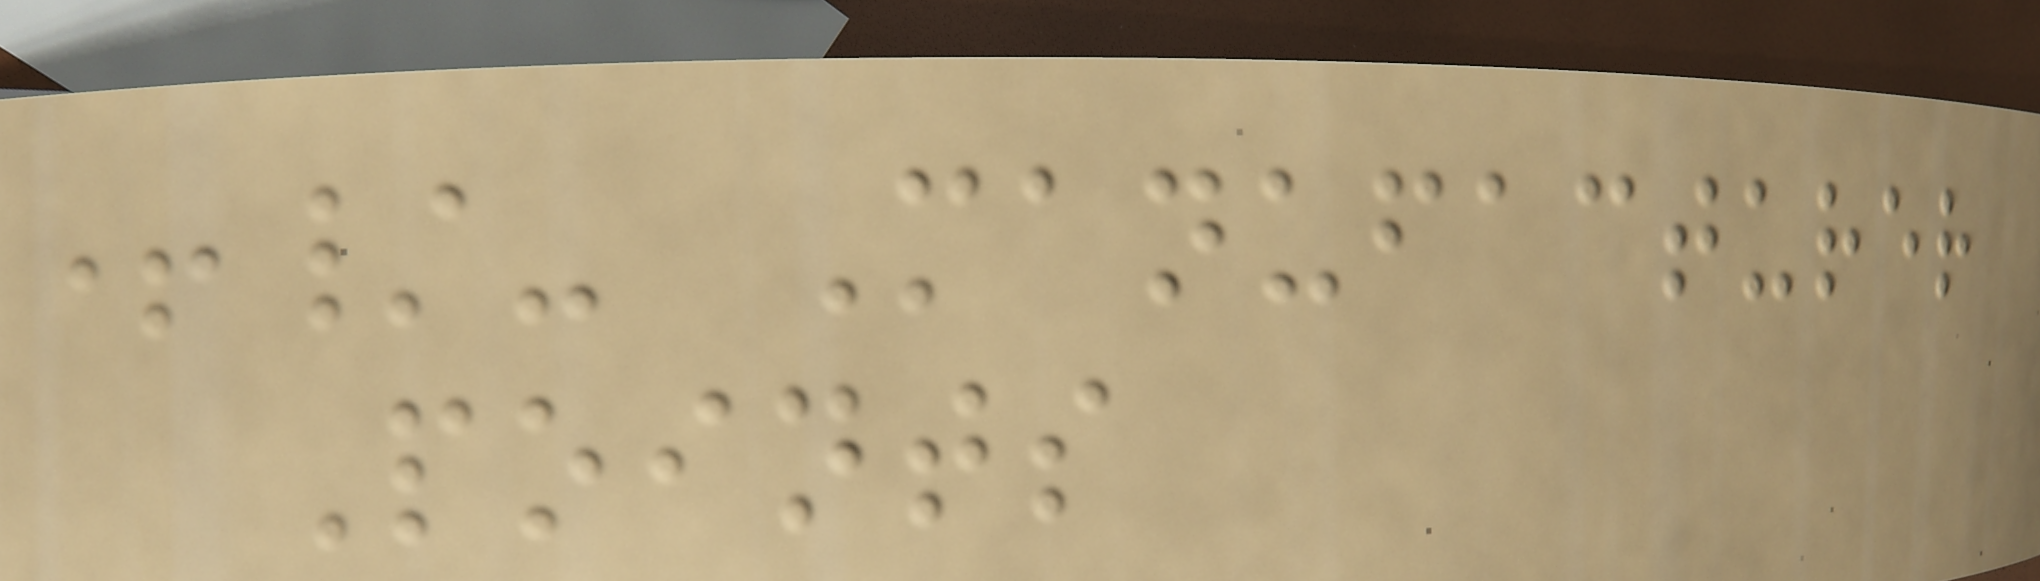+/- Manufacturer
Points
